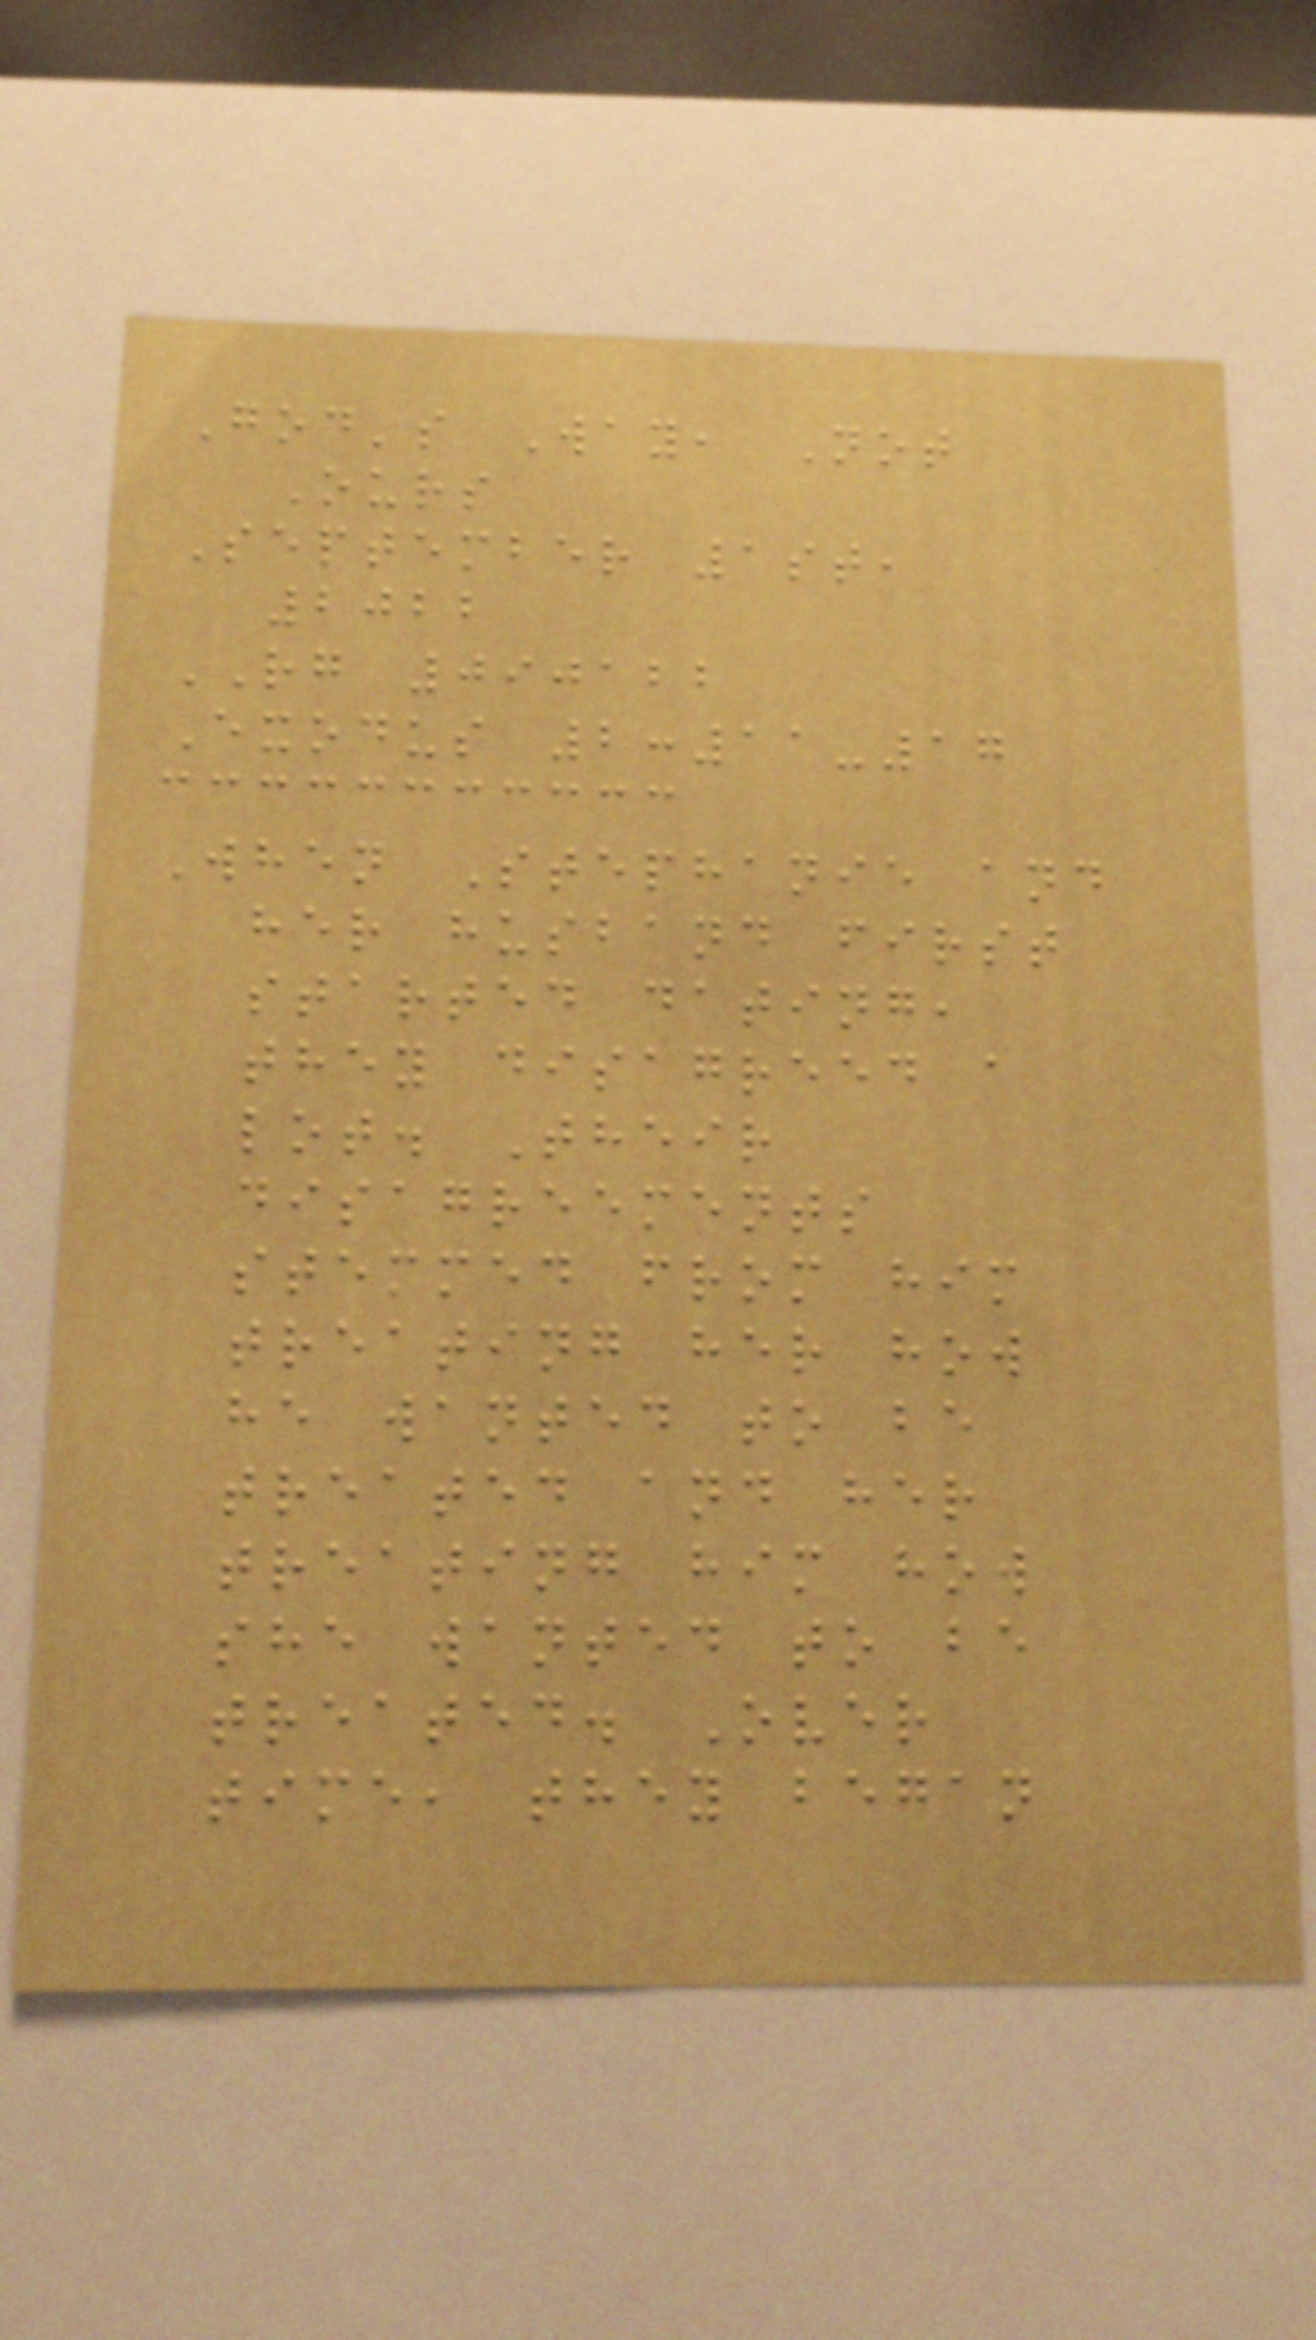God's Way, Not
Ours
September 1st,
2022
RG 090122
Exodus 2:11-17
When Stephanie and
her husband first
started dating,
they disagreed a
lot. Their
disagreements
stemmed from him
treating her how
he wanted to be
treated and her
treating him how
she wanted to be
treated. Over
time, they began
